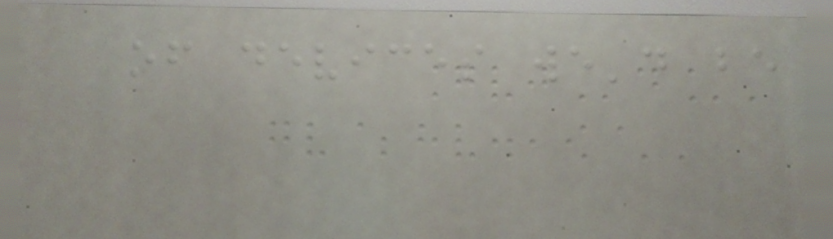of devices we'd be
